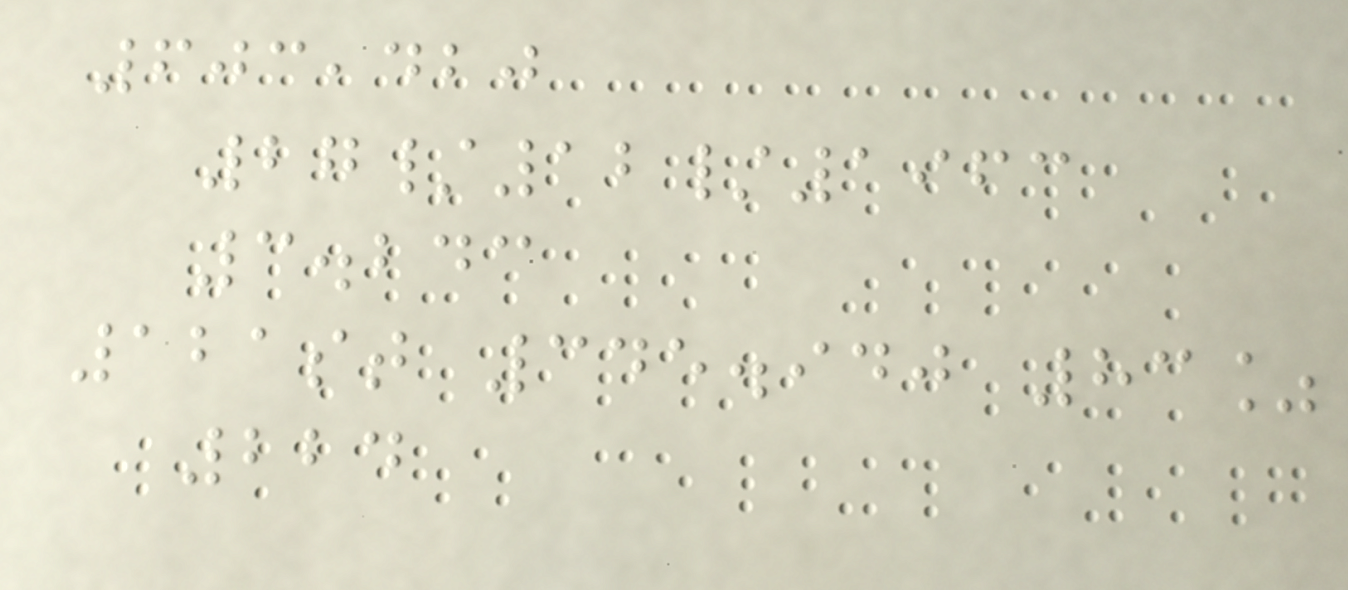603,420
27/12/1963
3.243
121st 345.940 83%
224
